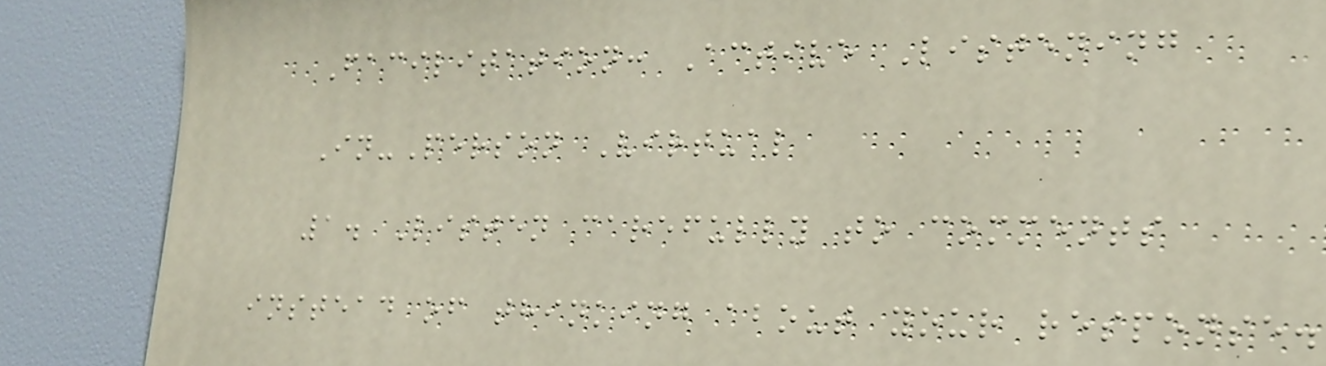Facilitation: Active Listening
In-Person Virtual
1. Listen carefully to comments
instead of thinking about your response.
